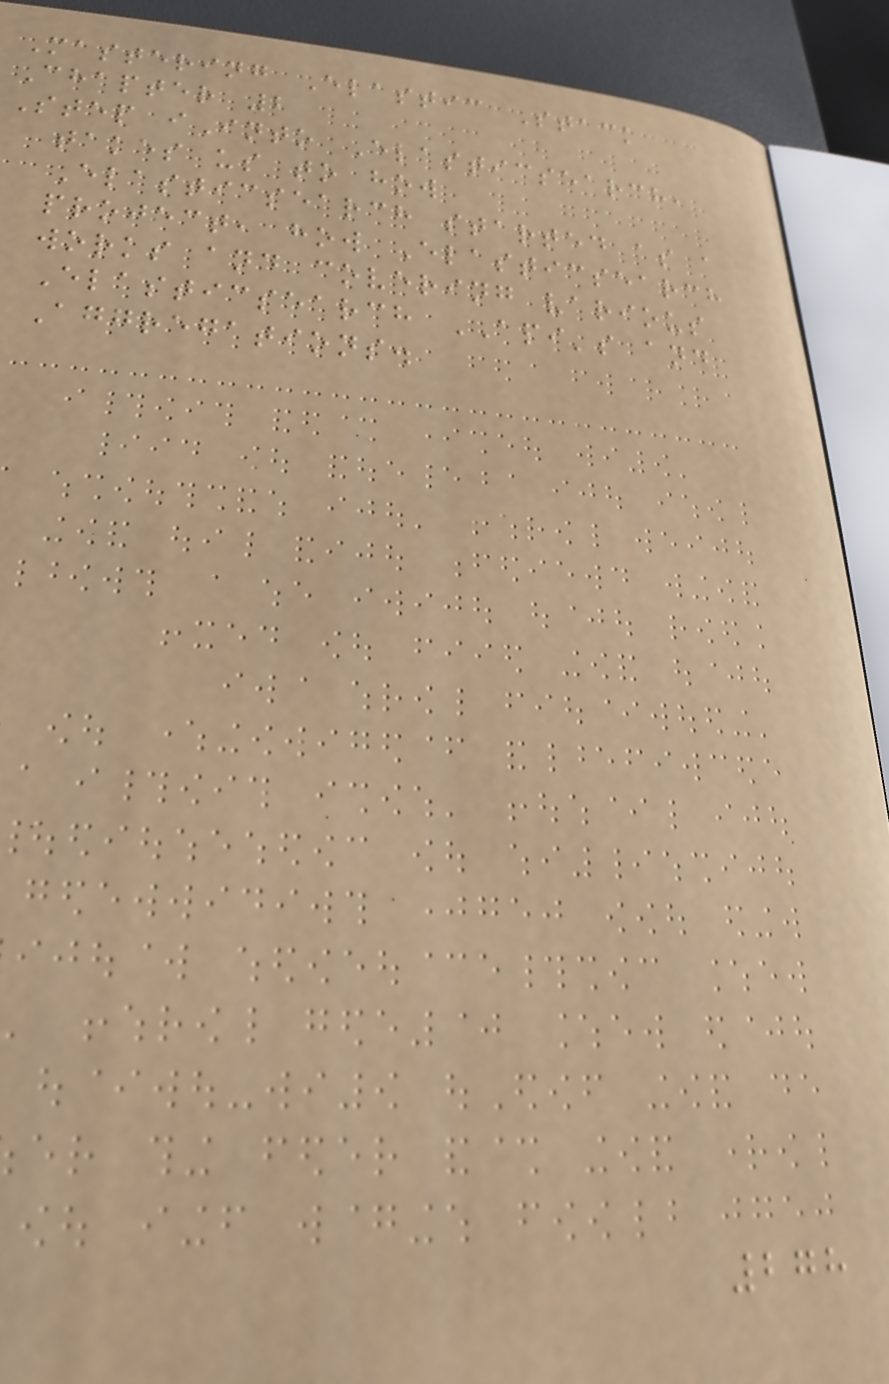Mastering Elastic Stack
Chapter 2
Step iInto Elasticsearch,
takes us to how
Elasticsearch started as a
project, how Elasticsearch
works and covering various
Elasticsearch API's and
Aggregations.
278
